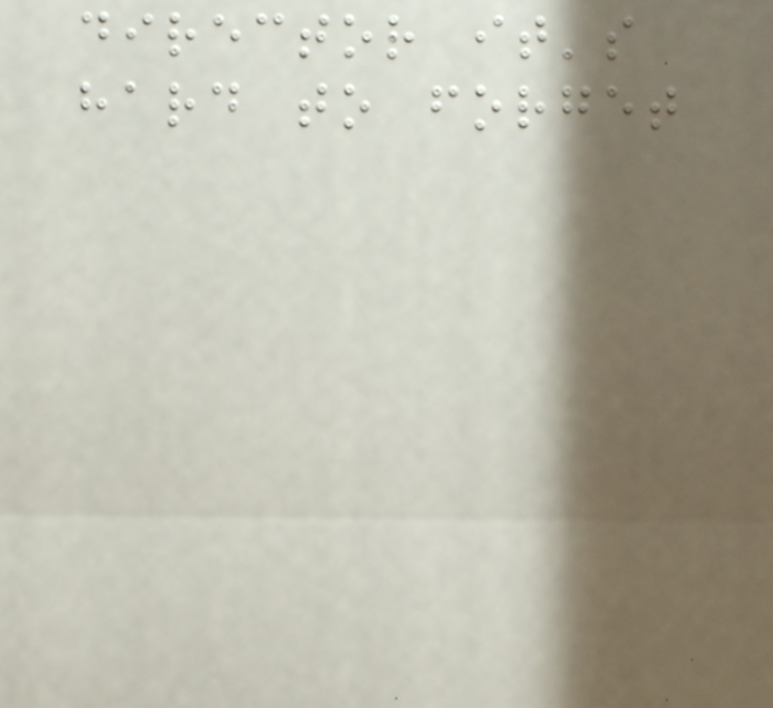director it's
hard to forget
